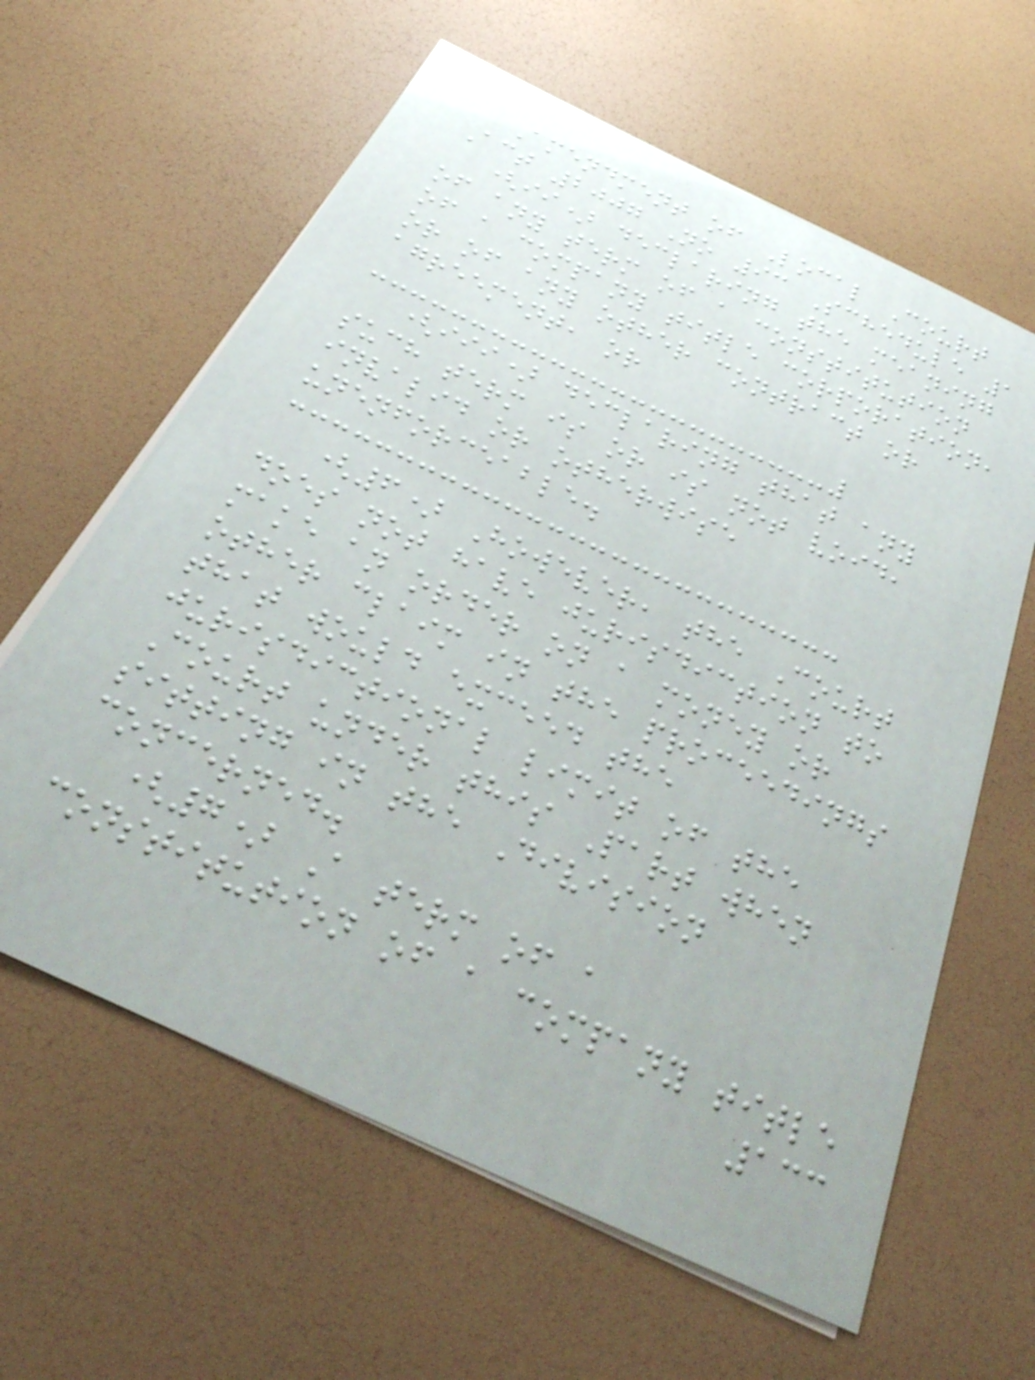Amendment of Local Court
Act 2007 No 93 Schedule 1
(ii) declaring the meaning
of any term of a constitution
of a company title corporation,
or of any other contract or
agreement, or
(iii) declaring that any
such term is or is not void,
invalid or otherwise
unenforceable.
(6) However, the Court
does not have jurisdiction to
make an order on a money or
other claim in the proceedings
that would exceed the
jurisdictional limit of the
Court under this Part when
sitting in the Division
concerned.
(7) A term of a
constitution of a company title
133
